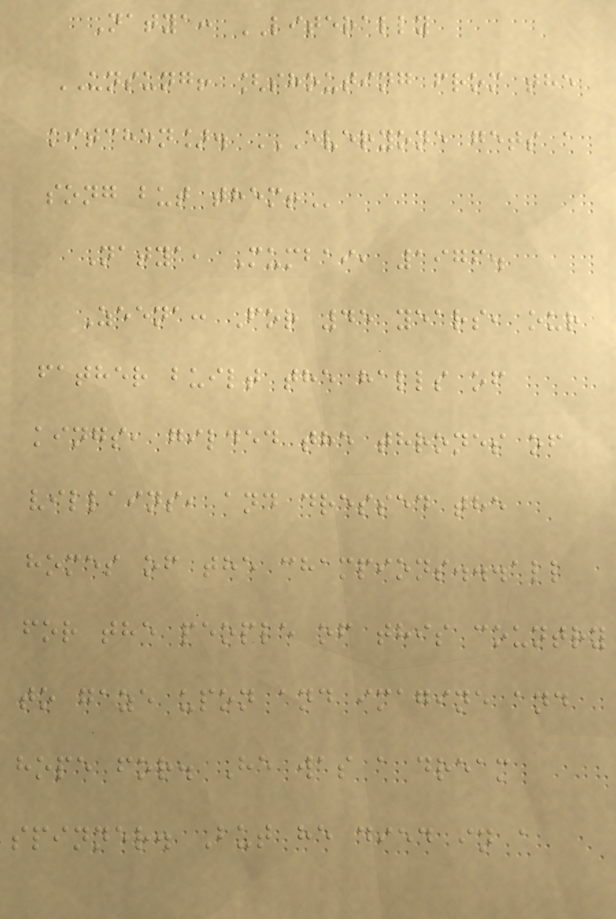Natya: LITERALLY
UNSUNG! [shouting from the
kitchen]. EVERYONE GETS A
SONG BUT THEM!
Natya, Mumbai, 1976.
Zeena: For 45 years, our
father built the halls of
kings, gilded the thrones of
villains, and dressed the
homes of the champions...all
for the people of this country
to gaze upon and imagine and
hope for. He was a dream
spinner. But he died in a
